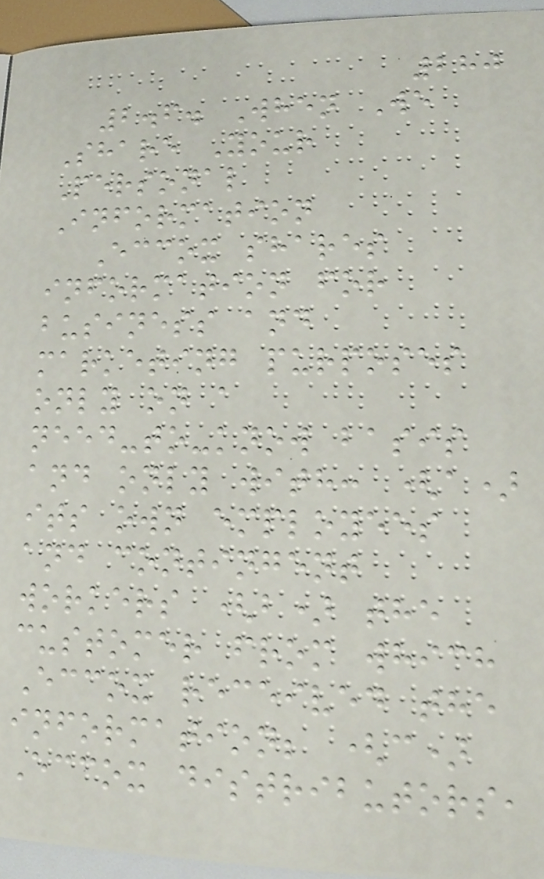280
2.6. When We
Share Your
Personal
Information
Eccox shares
information for
business and
marketing purposes
only on a
need-to-know basis
and only with: (a)
its own employees
and contingent
workers (b) the
customer from which
Eccox received the
information; (c)
Eccox distributors,
